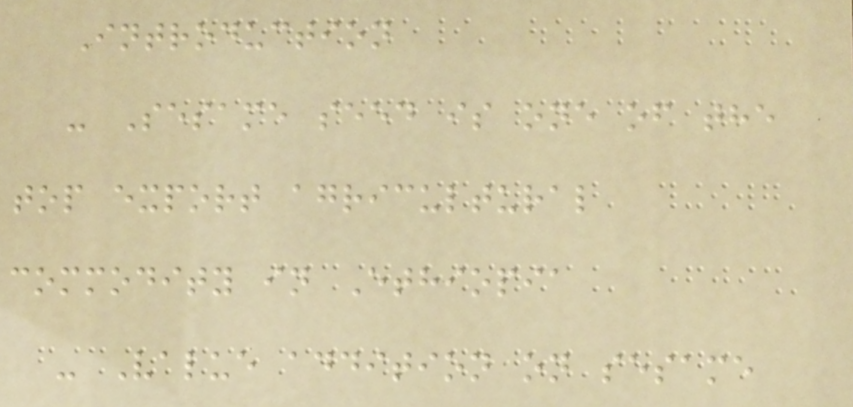Introduction
- Sesame seed is one of the
top export agricultural
commodity in Ethiopia
- Value addition on sesame
